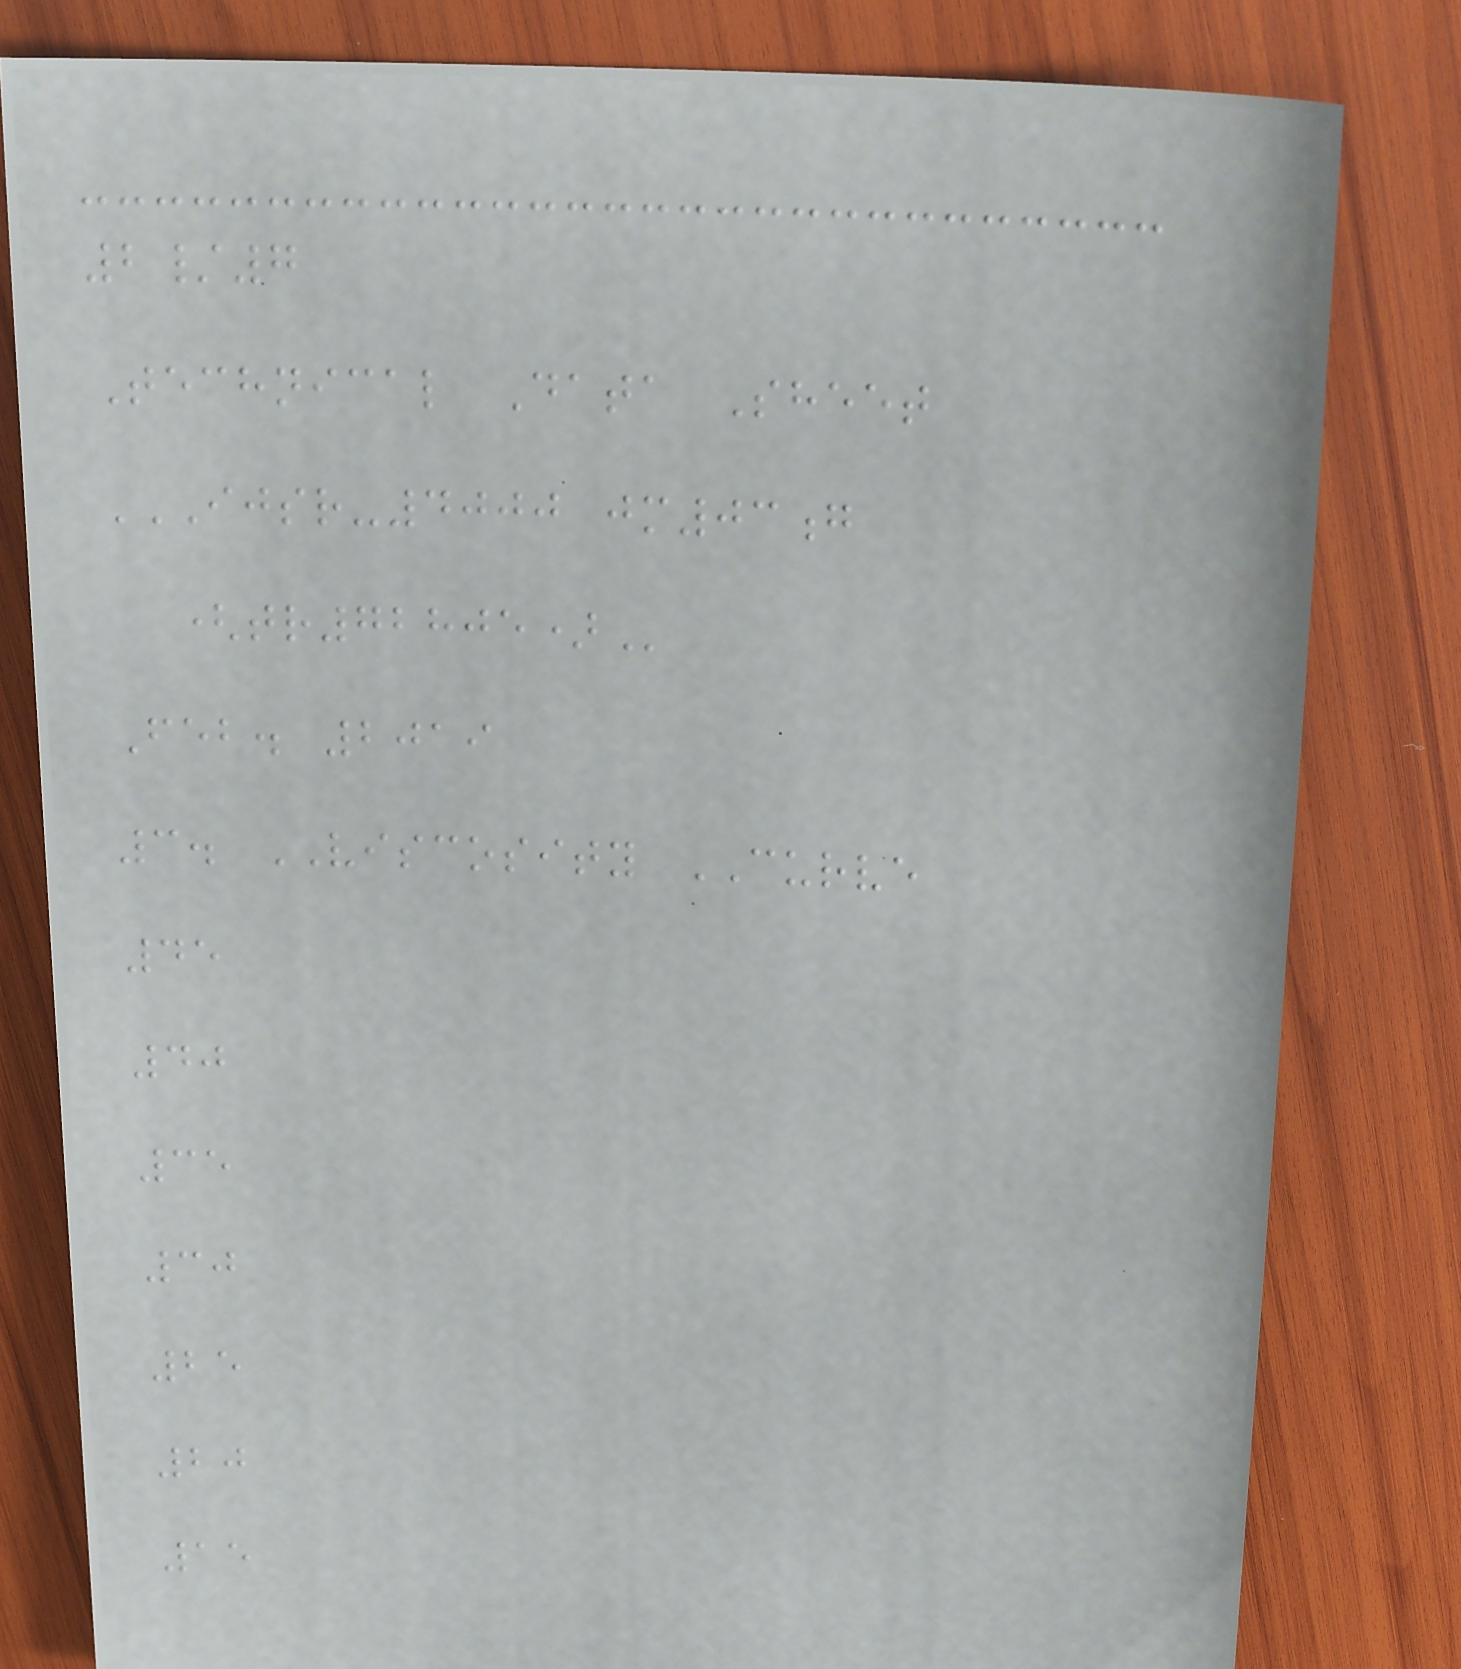2/7
Technical Data Sheet
IJSR-4000 JM03G
(TR72805)
Feb. 2019
3. VISCOSITY CURVE
45
40
35
30
25
20
15
